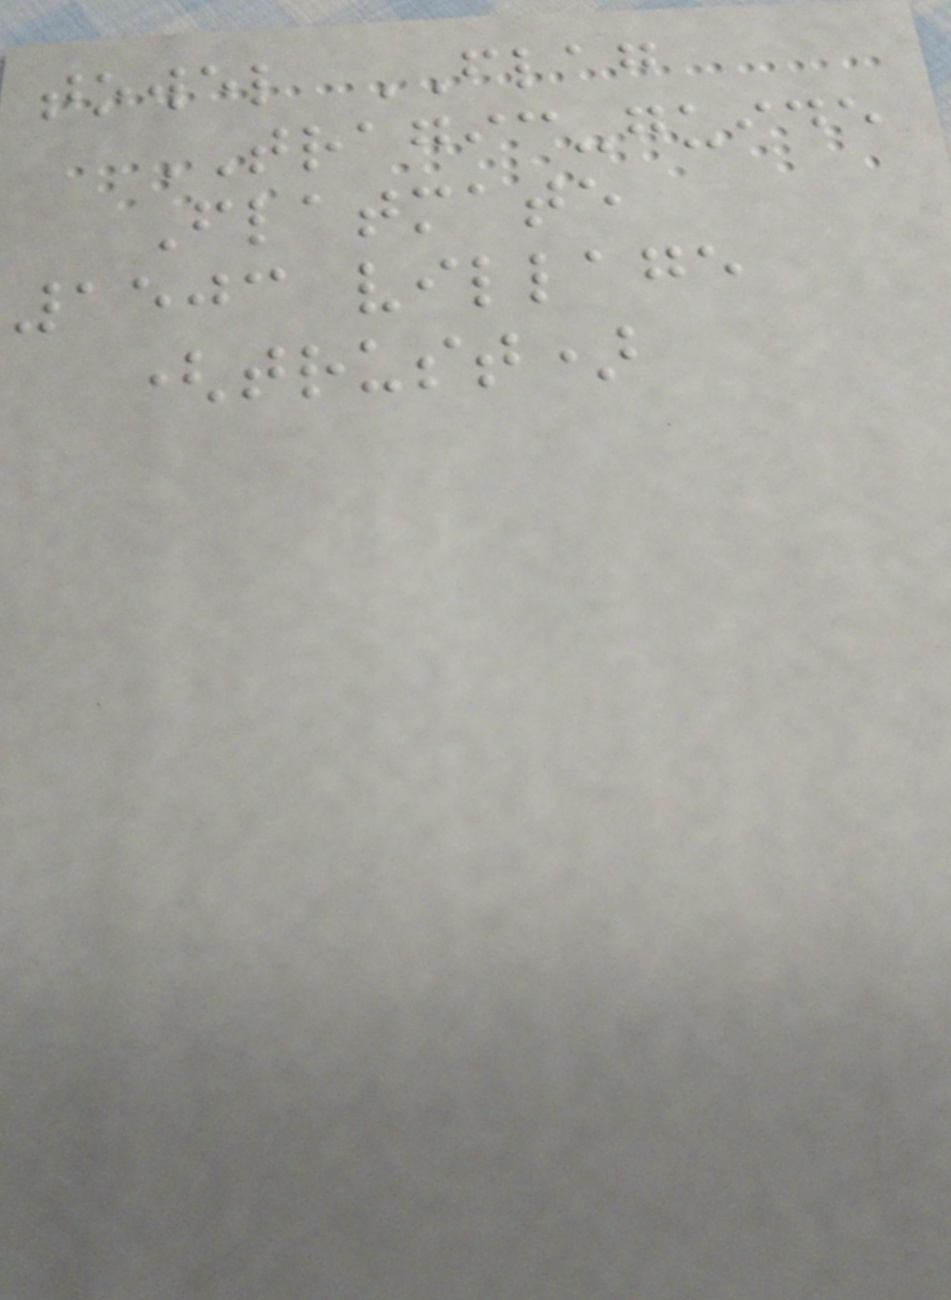towel FLAG
TRAGIC-guide
Flatmate
1503 village
(trust)
